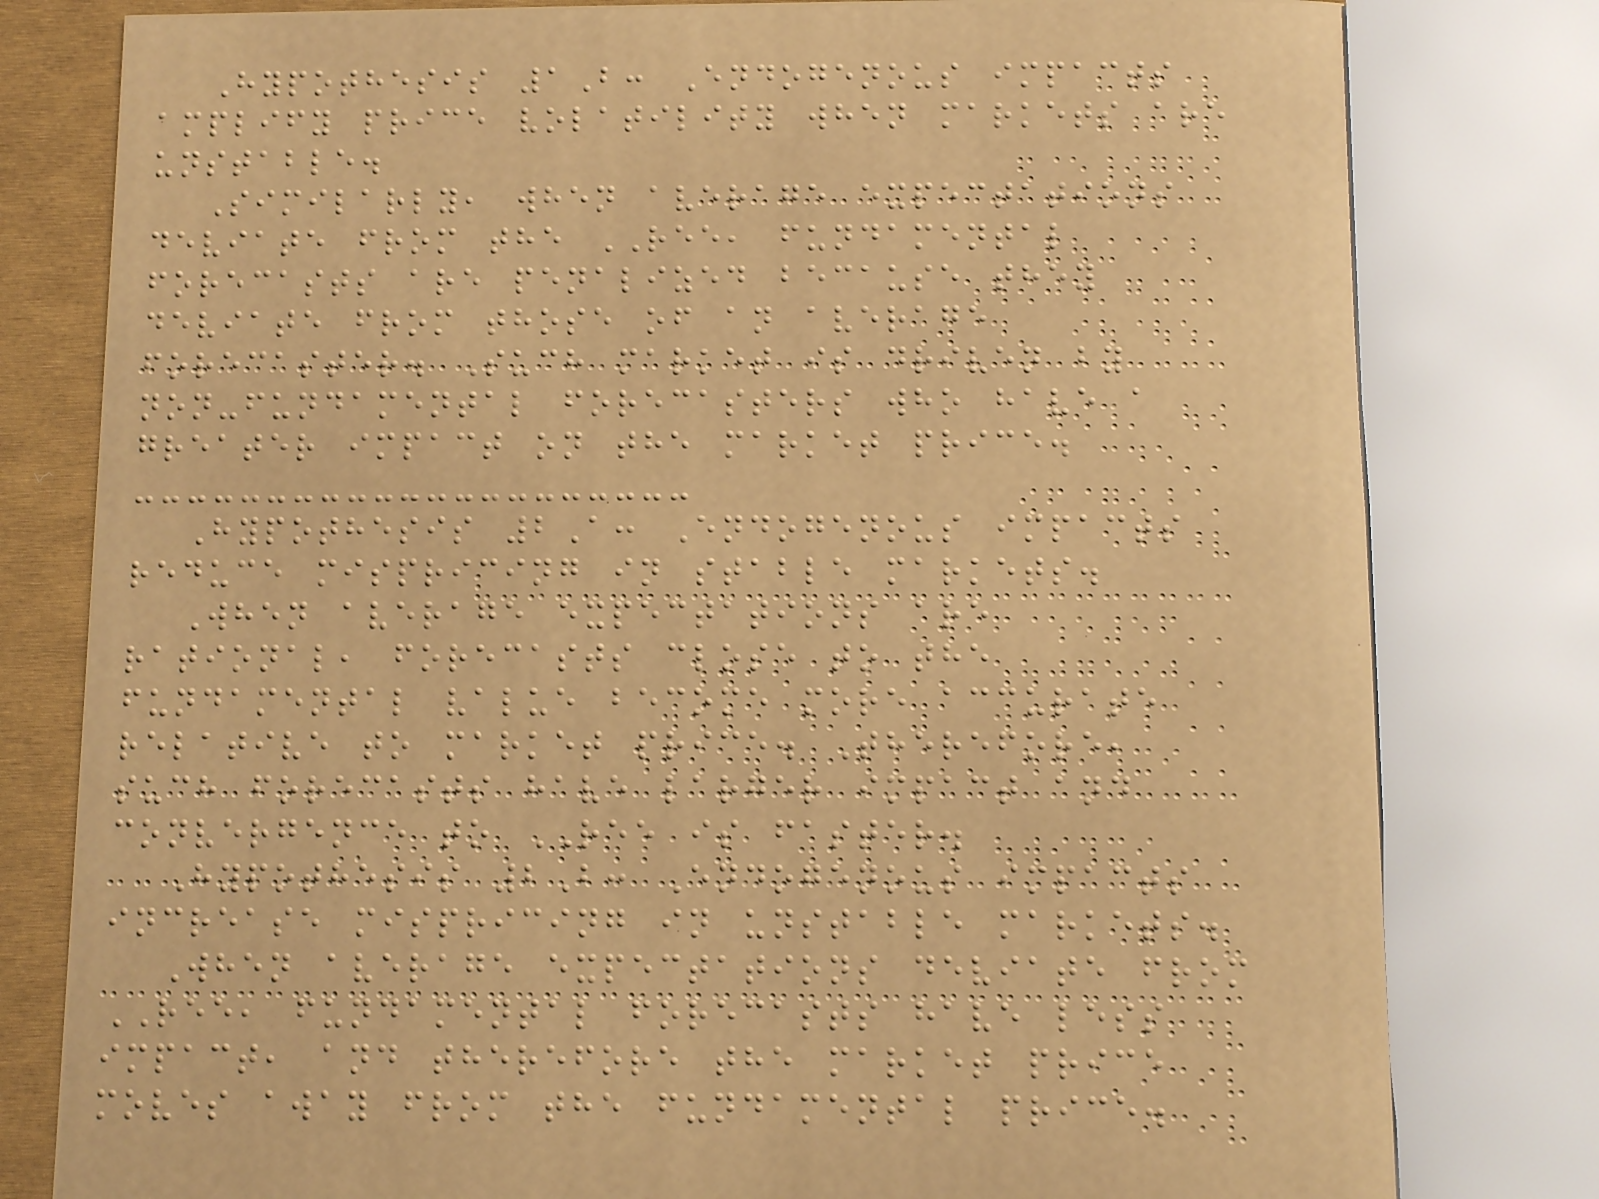Hypothesis 1B: Endogenous impacts
amplify price volatility when markets are
unstable.
Similarly, when average expectations
deviate from the REE, fundamental
forecasts are penalized because they
deviate from those of an average
forecaster. Such market is driven by
non-fundamental forecasters who have a
greater impact on the market price.
Hypothesis 2A: Endogenous impacts
reduce mispricing in stable markets.
When average expectations are
rational, forecasts close to the
fundamental value become more accurate
relative to market price. Therefore,
such forecasts have larger impact and
convergence to REE is faster.
Hypothesis 2B: Endogenous impacts
increase mispricing in unstable markets.
When average expectations deviate from
REE, fundamental forecasts have less
impact, and therefore the market price
moves away from the fundamental price.
